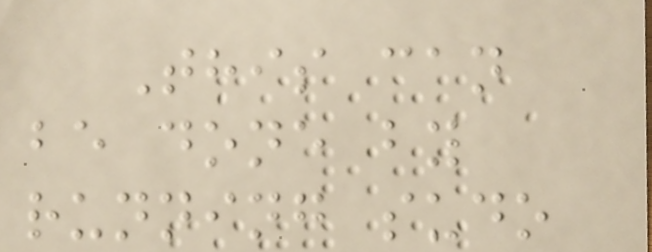This can
be done by
running sudo
